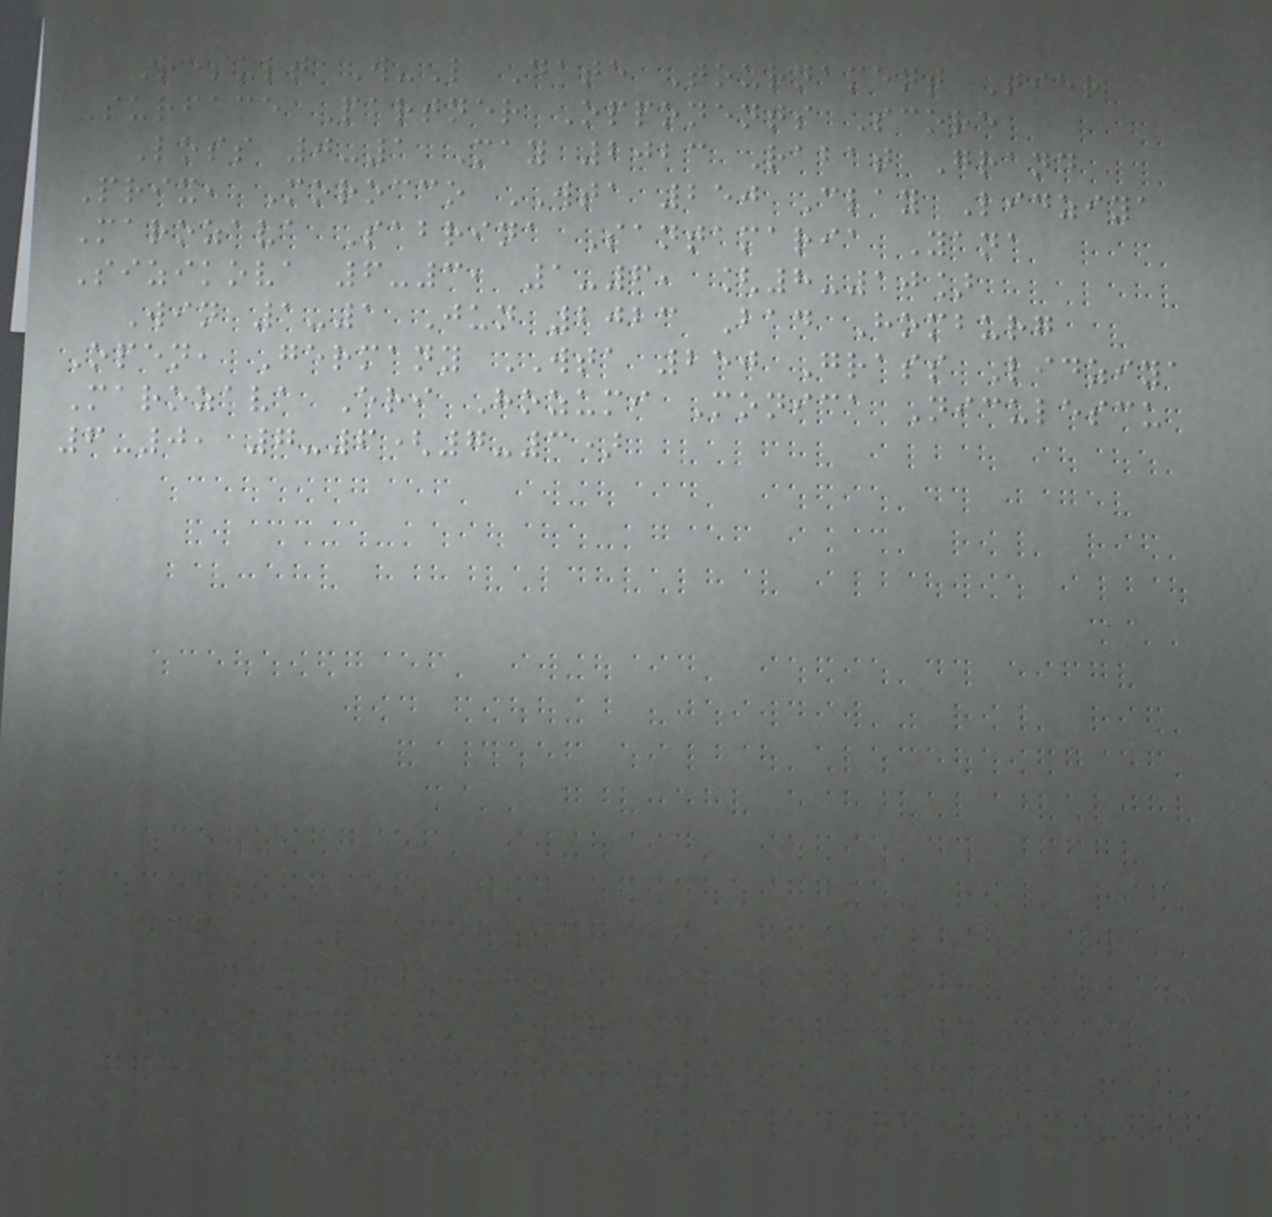Result W-L Date Tournament Tier
Surface Partner Opponents Score
Loss 0-1 May 2023 Rabat Grand
Prix, Morocco WTA 250 Clay Lidziya
Marozava Sabrina Santamaria Yana
Sizikova 6-3, 1-6, [8-10]
Win 1-1 Jun 2023 Bad Homburg
Open, Germany WTA 250 Grass Lidziya
Marozava Eri Hozumi Monica Niculescu
6-0, 7-6(7-3)
